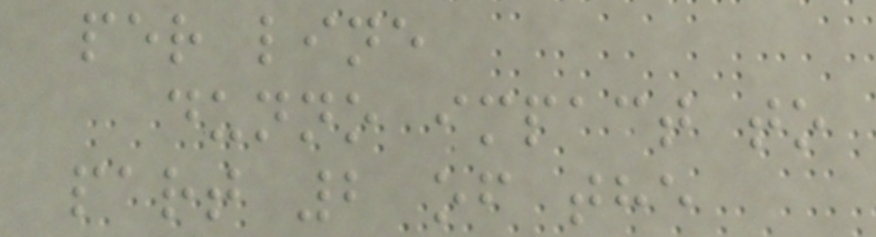per line
dunno impact to
part 2 of the
